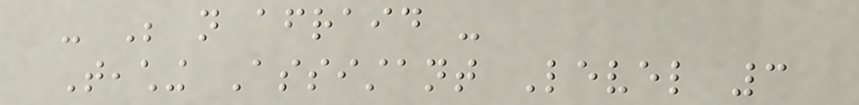- Be not afraid -
Teaching Assistant Level 3
